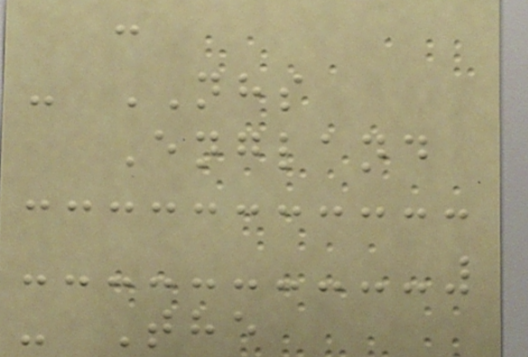:
- NHS
England
- The
